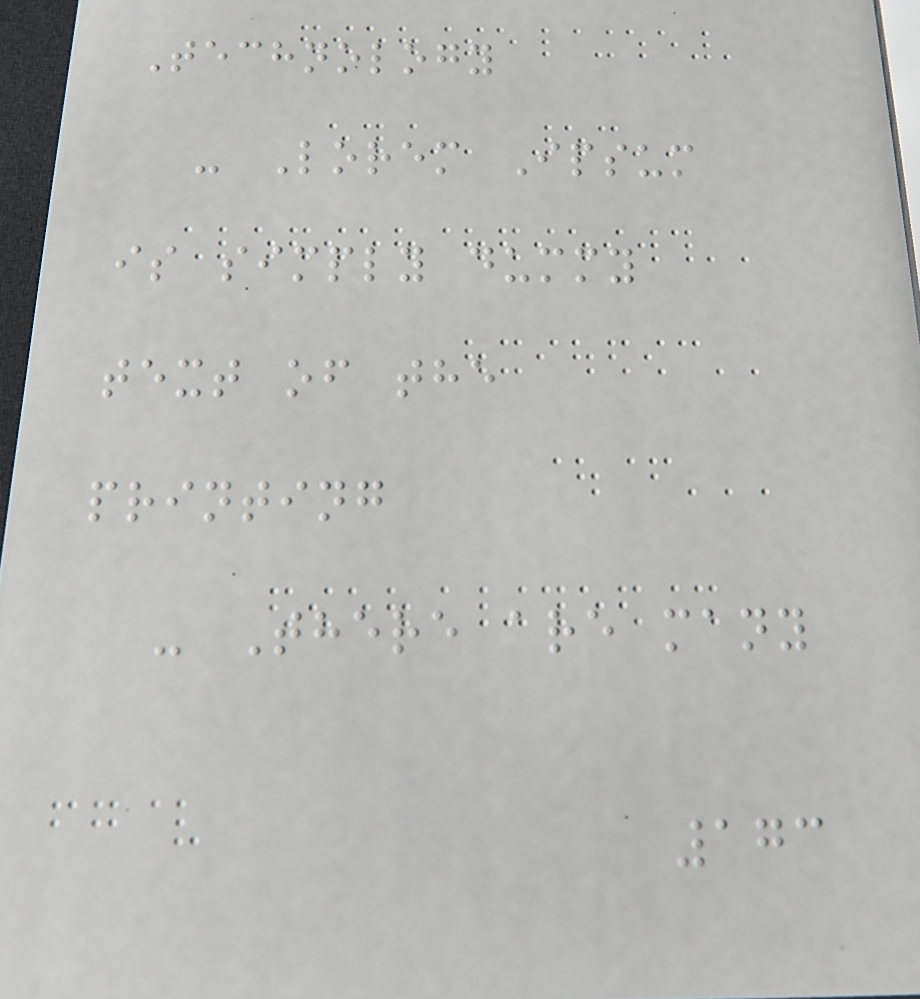Technology
- Lorem Ipsum
is simply dummy
text of the
printing
- There are many
173
